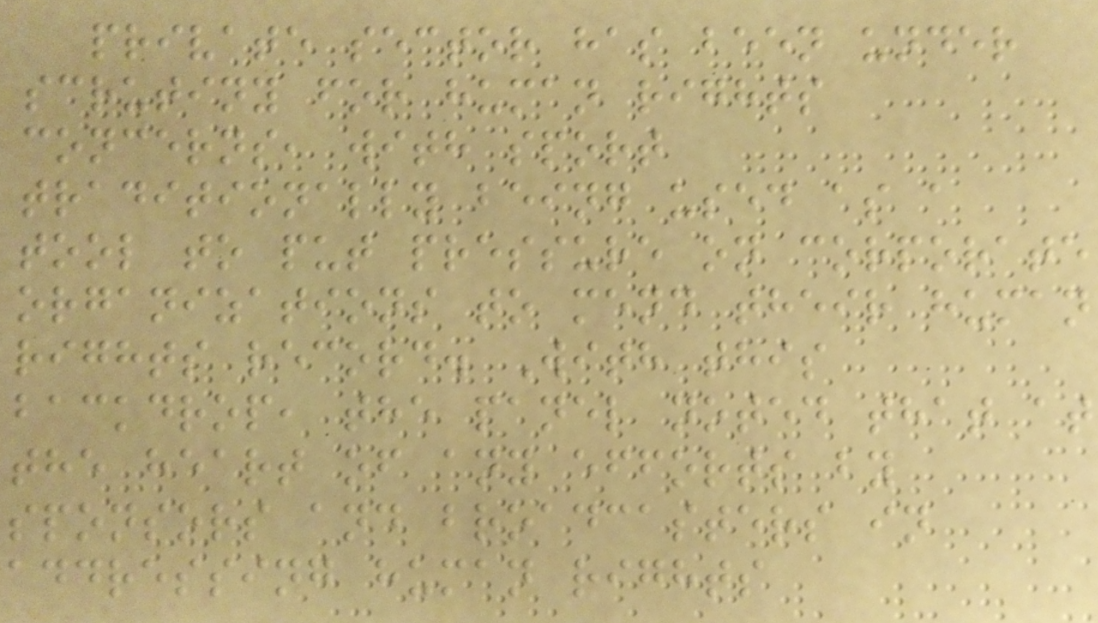private sector has been under
scrutiny for human rights
concerns, with sport
traditionally being used as a
tool to put pressure on corporate
organizations to mend their human
rights record. With this
backdrop, the panel noted that at
the heart of any efforts by
sponsors and broadcasters in
addressing human rights
